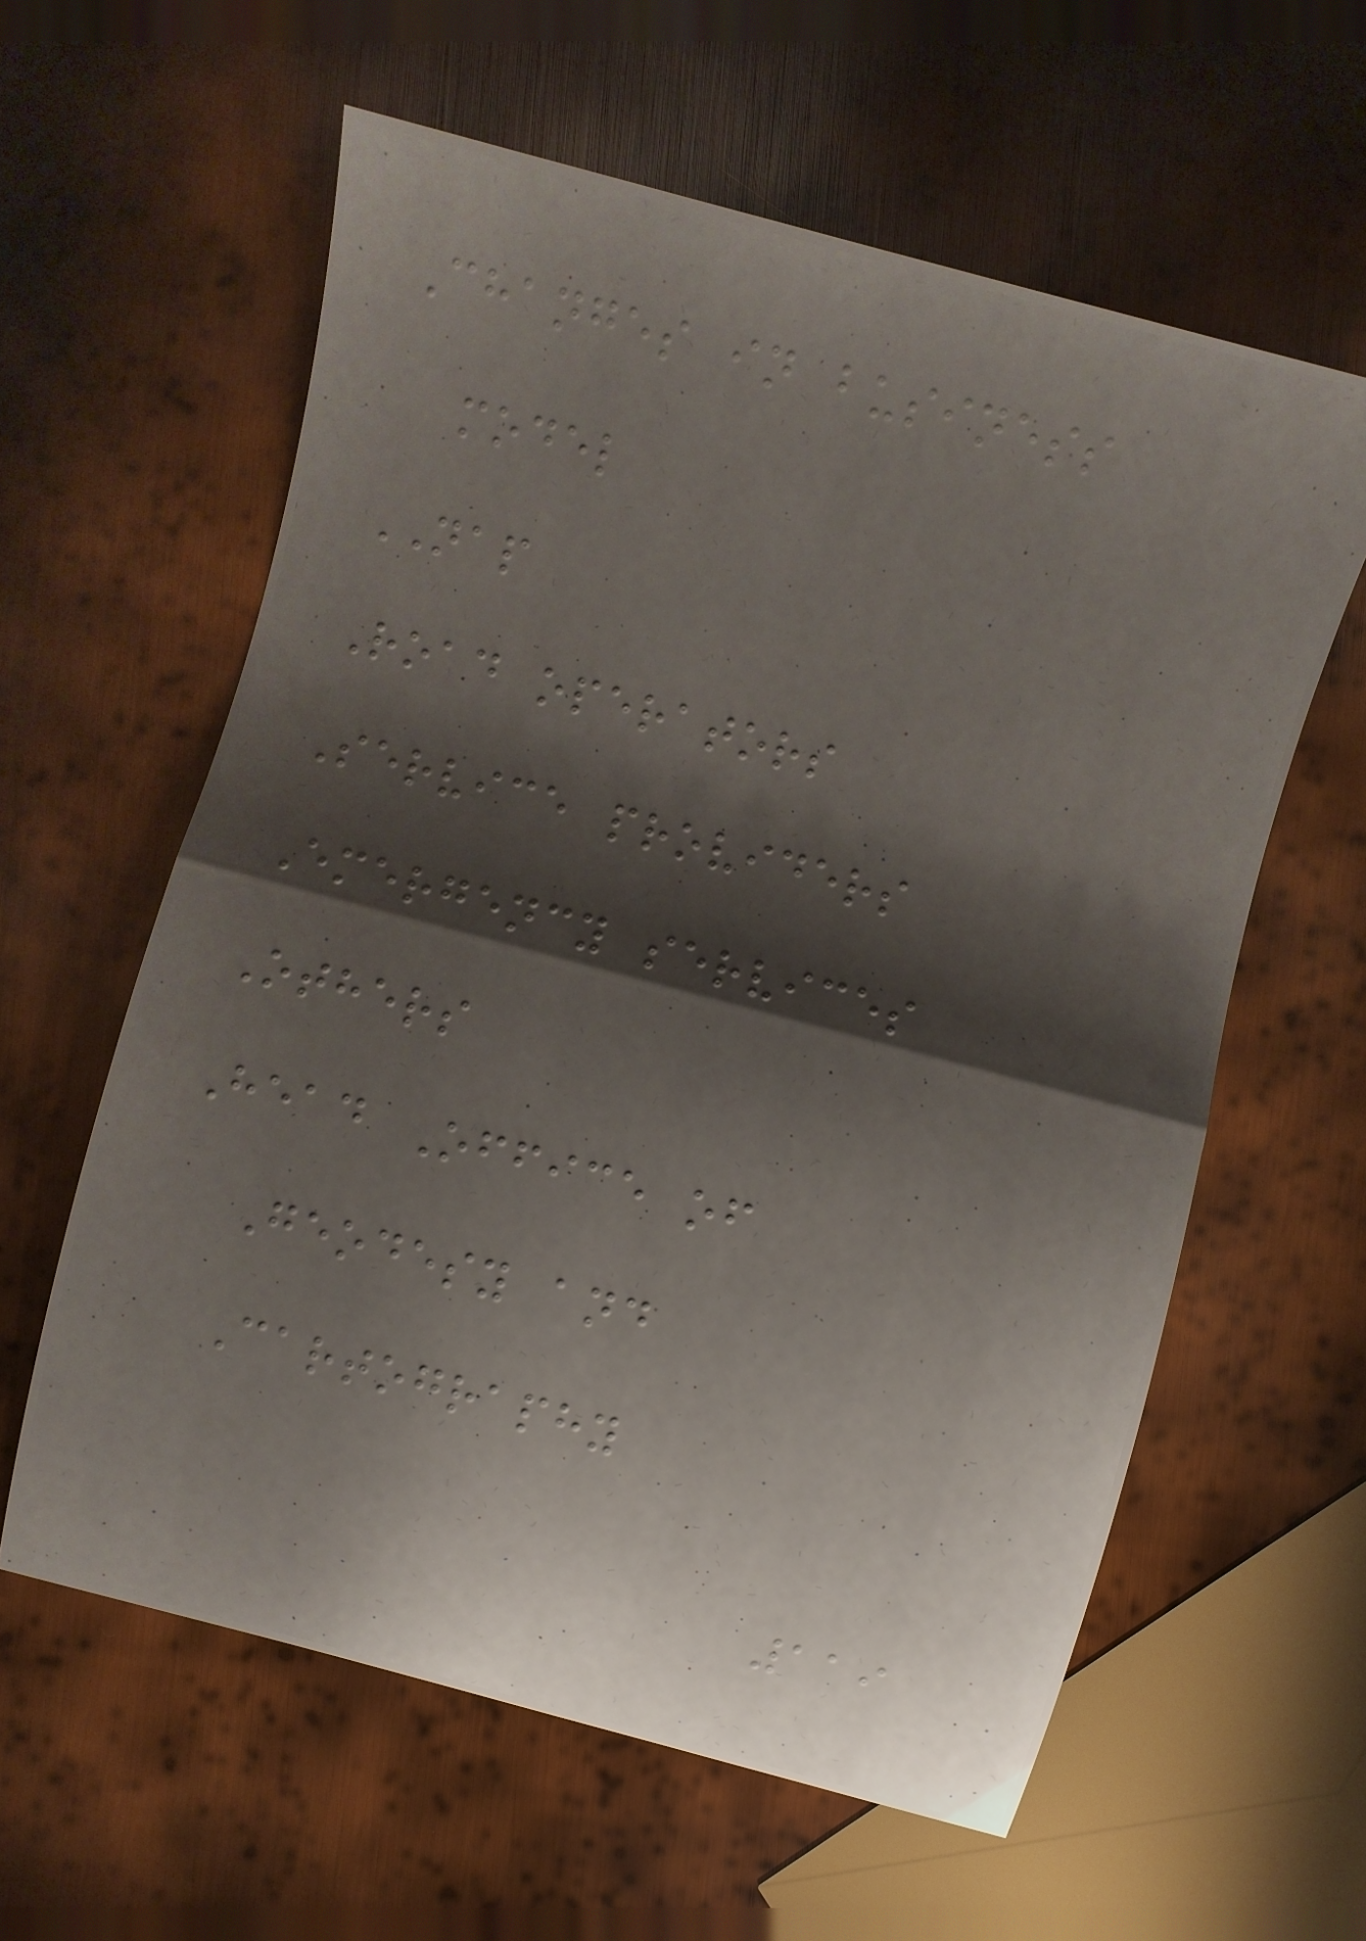Changes in business
model
NAP
Road operators
Service providers
Emergency services
Others
Head Office of
Geodesy and
Cartography
119
